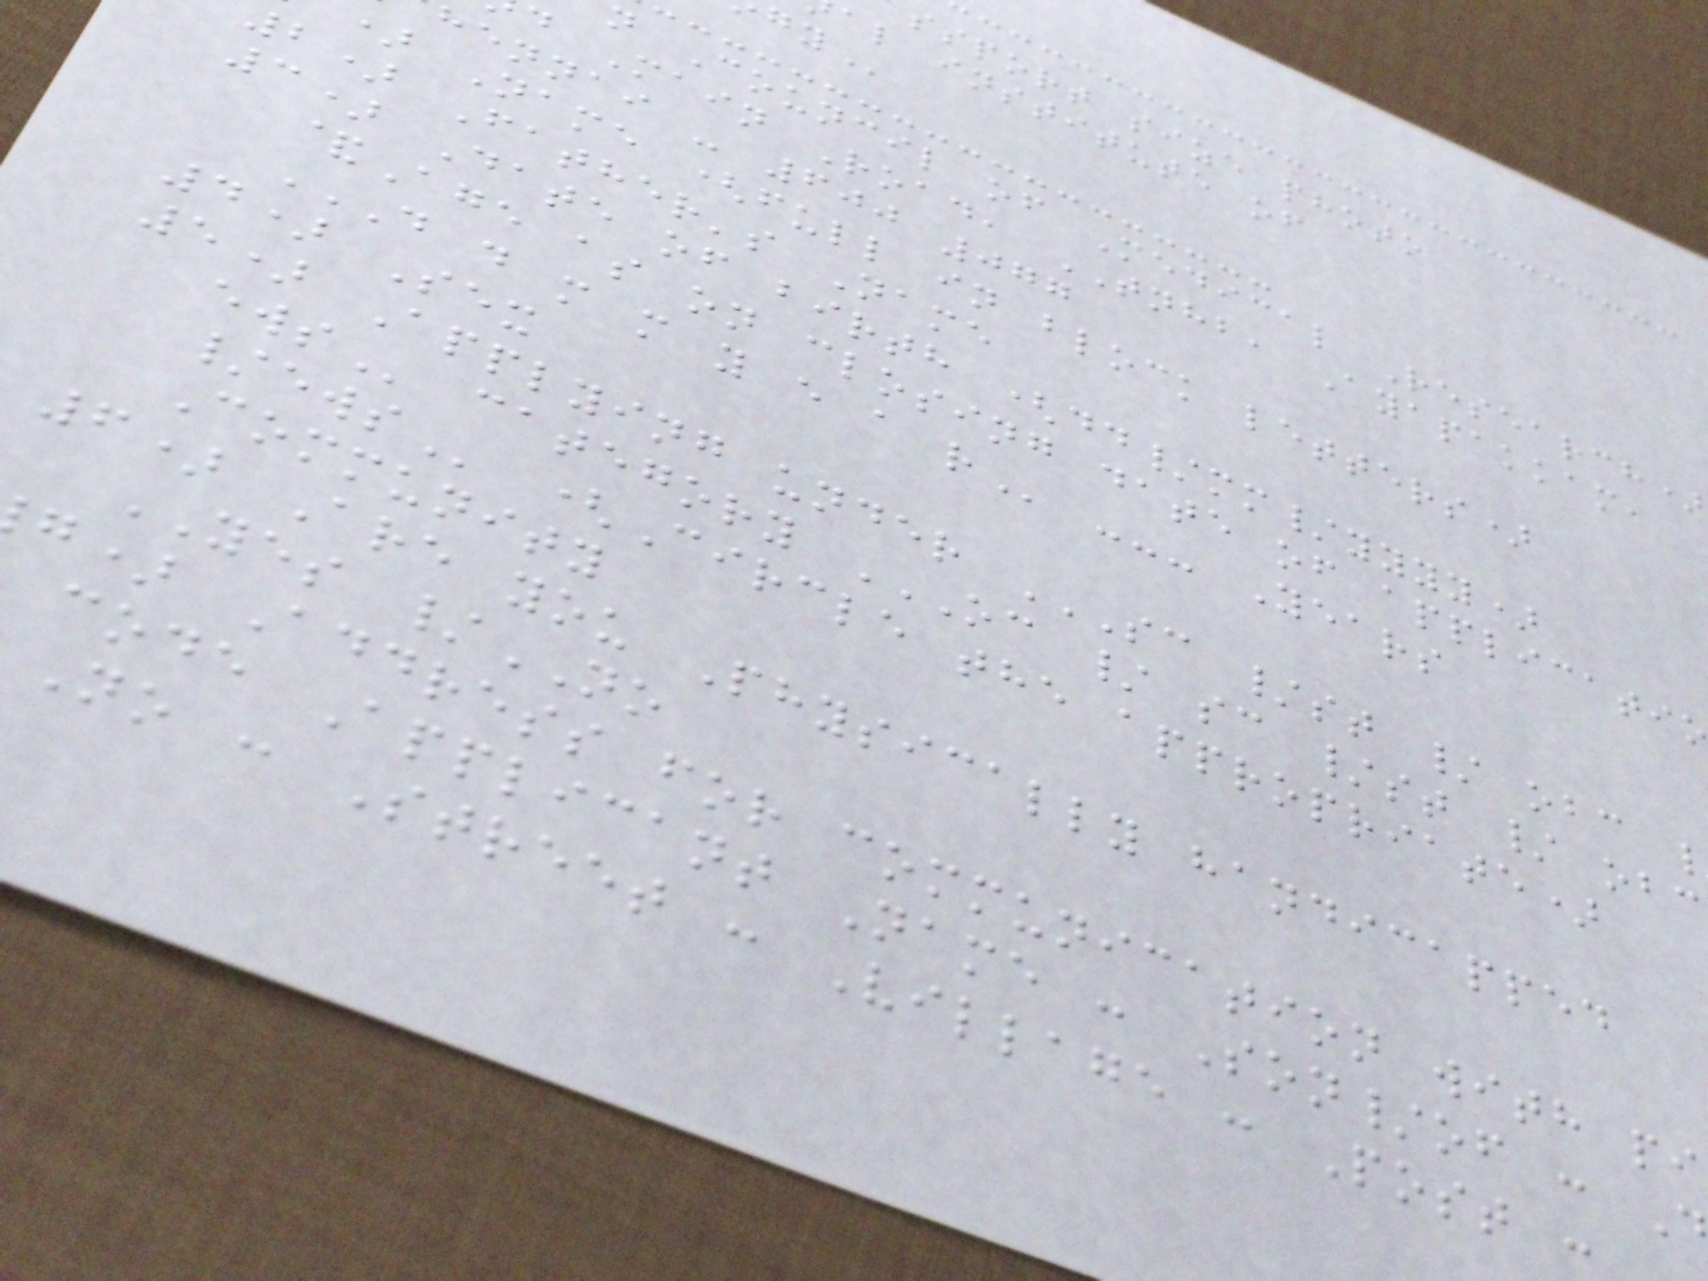ssport size photo
al institute of
n Council of Medical Research)
d Main Road, TNHB, Ayapakkam,
hennai - 600 077
) Name (full in block letters)
2) Father's Name
3) Date of birth (dd/mm/yyyy)
&Age as on closing date of applicati
D D M M Y E A R --- Years
4) Sex
(Circle the appropriate)
Community
6) Are you Physically handicapped
YES /NO
g) Address for communication with pi
code Applicant Name : Son/of :
No : Street : Village : Post :
